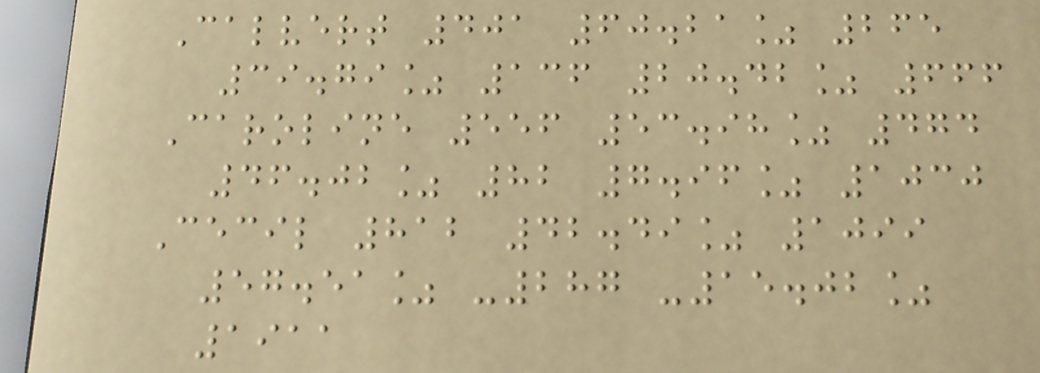Calvert 401 60.21% 265
39.79% 136 20.42% 666
Caroline 556 53.98% 474
46.02% 82 7.96% 1030
Cecil 812 42.49% 1099
57.51% -287 -15.02%
1911
